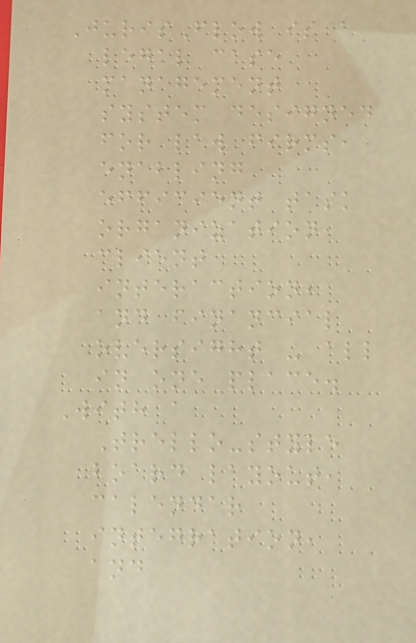JurisFlow is a
legal case
management
system designed
for law firms,
enabling
efficient task
organization,
client
interaction,
and financial
oversight - all
in one place.
With a
Trello-style
board layout,
calendar
integration,
and
